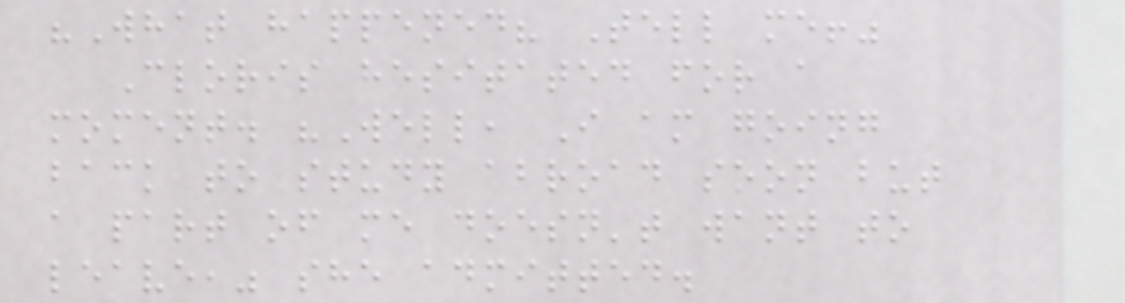"What happened? Tell me!"
Cloris hesitated for a
moment. "Well, I am going
back to study abroad soon but
a part of me doesn't want to
leave," she admitted.
